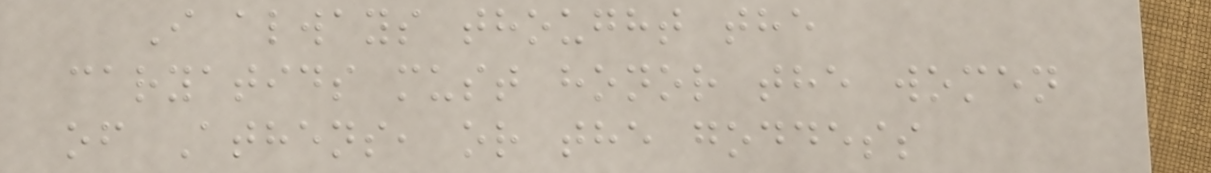I always thought the
caryatids must honor the women
of Athens, or the goddess
